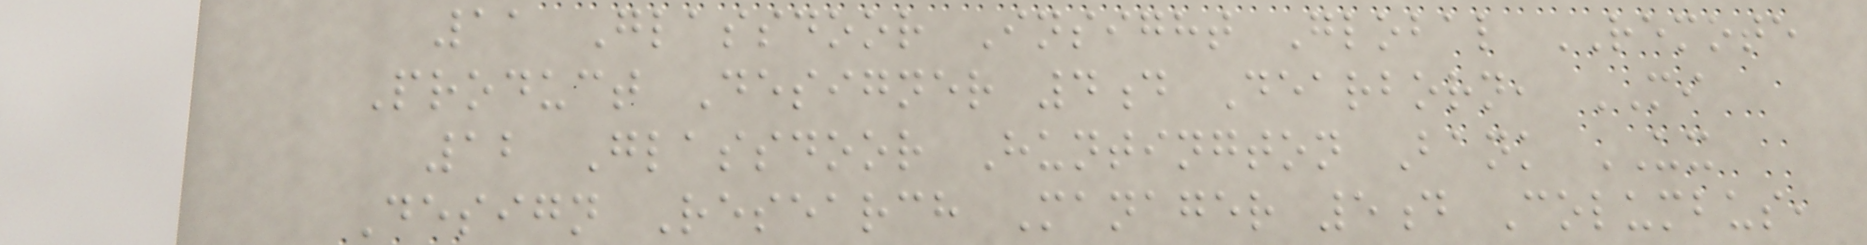11 Glassdoor Insight Global REMOTE
Product Designer 4d Dearborn, MI
12 Glassdoor Huntington Bank UX
Design Research Manager 5d Columbus,
